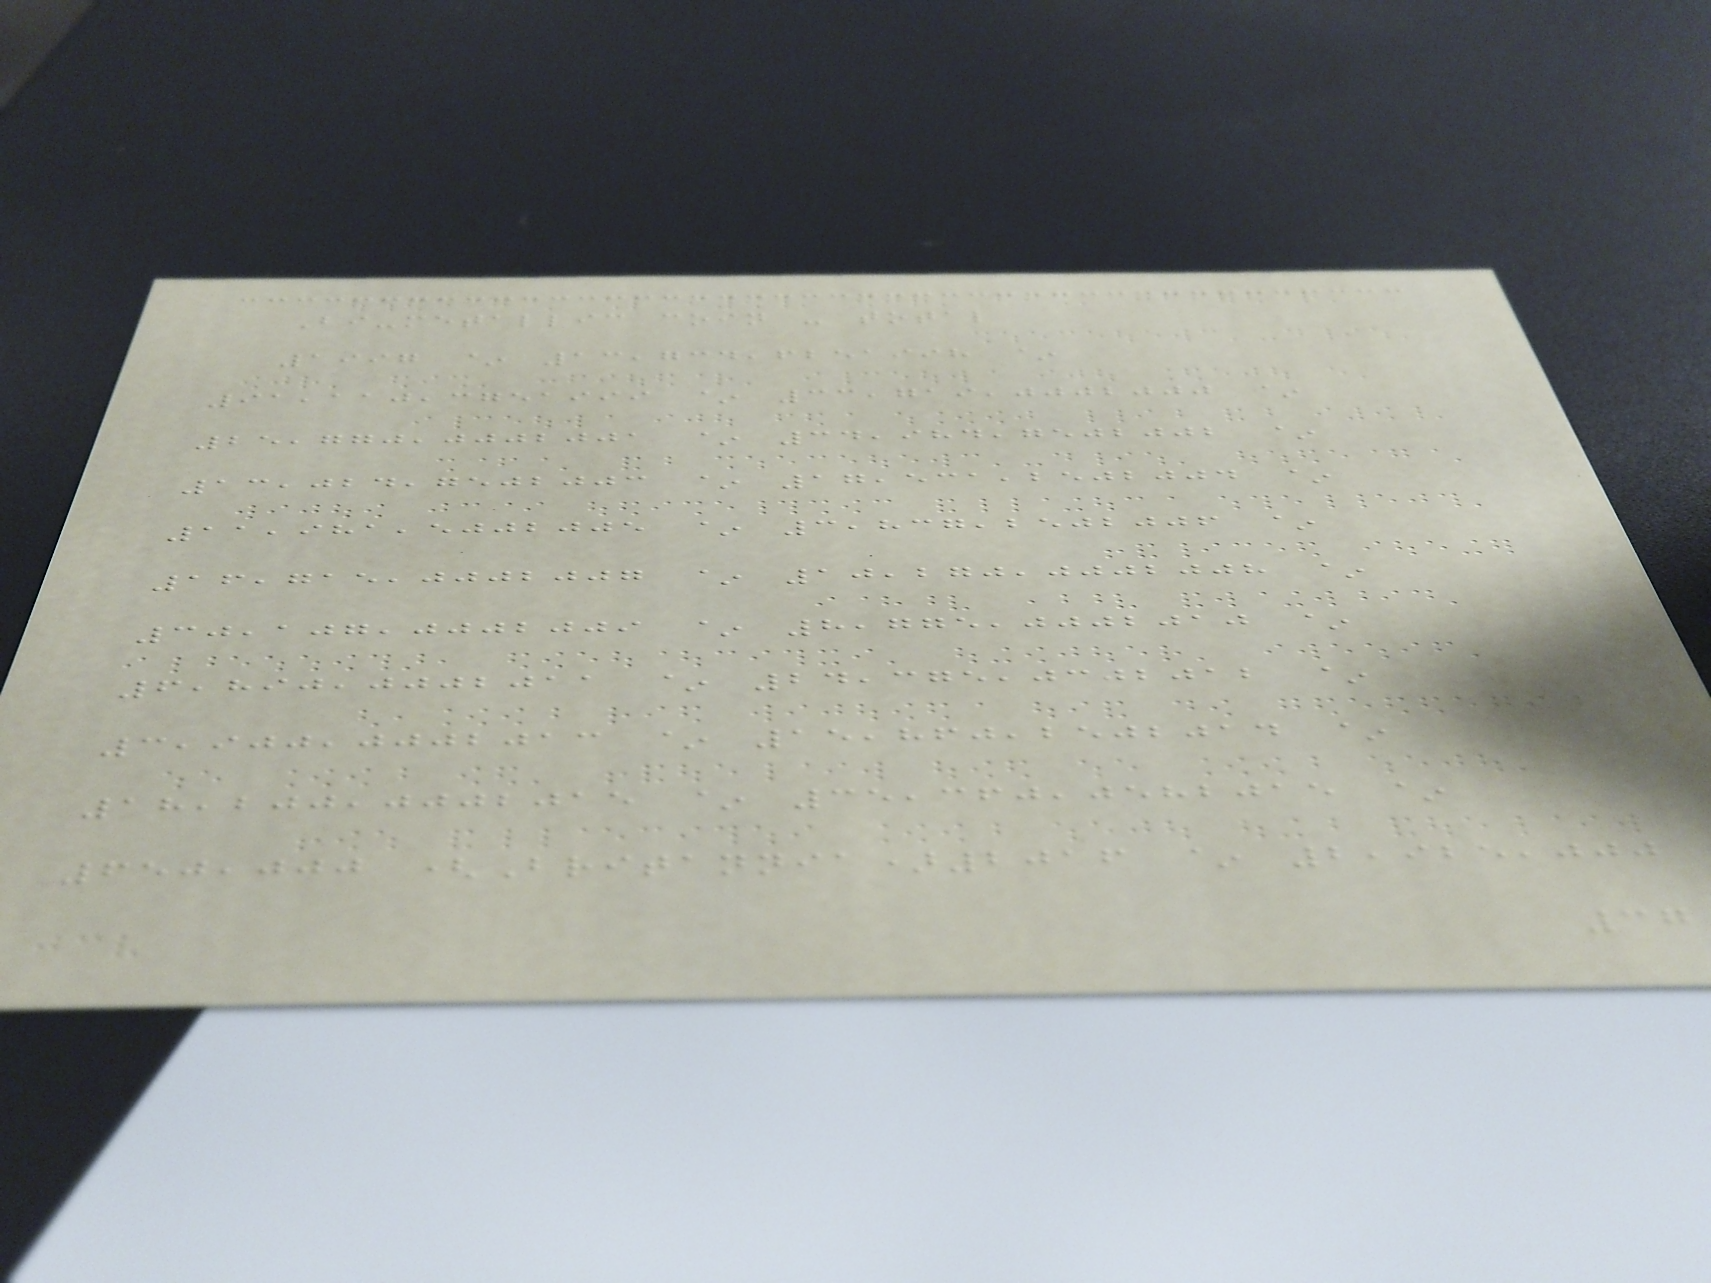Bi-metallic coin - total
1997 ~ 13,734,6251998 ~
91,110,3751999 ~ 33,719,0002000 ~
25,770,0002001 ~ 34,984,7502002 ~
13,024,7502003 ~ 17,531,2502004 ~
11,981,5002005 ~ 3,837,2502006 ~
16,715,0002007 ~ 10,270,0002008 ~
30,107,0002009 ~ 8,775,0002010 ~
6,890,0002011 ~ 24,375,0302012 ~
3,900,0002013 ~ 15,860,2502014 ~
18,200,0002015 ~ 35,360,0582015 ~
650,000 (Britannia)2016 ~ 2,925,000
37
